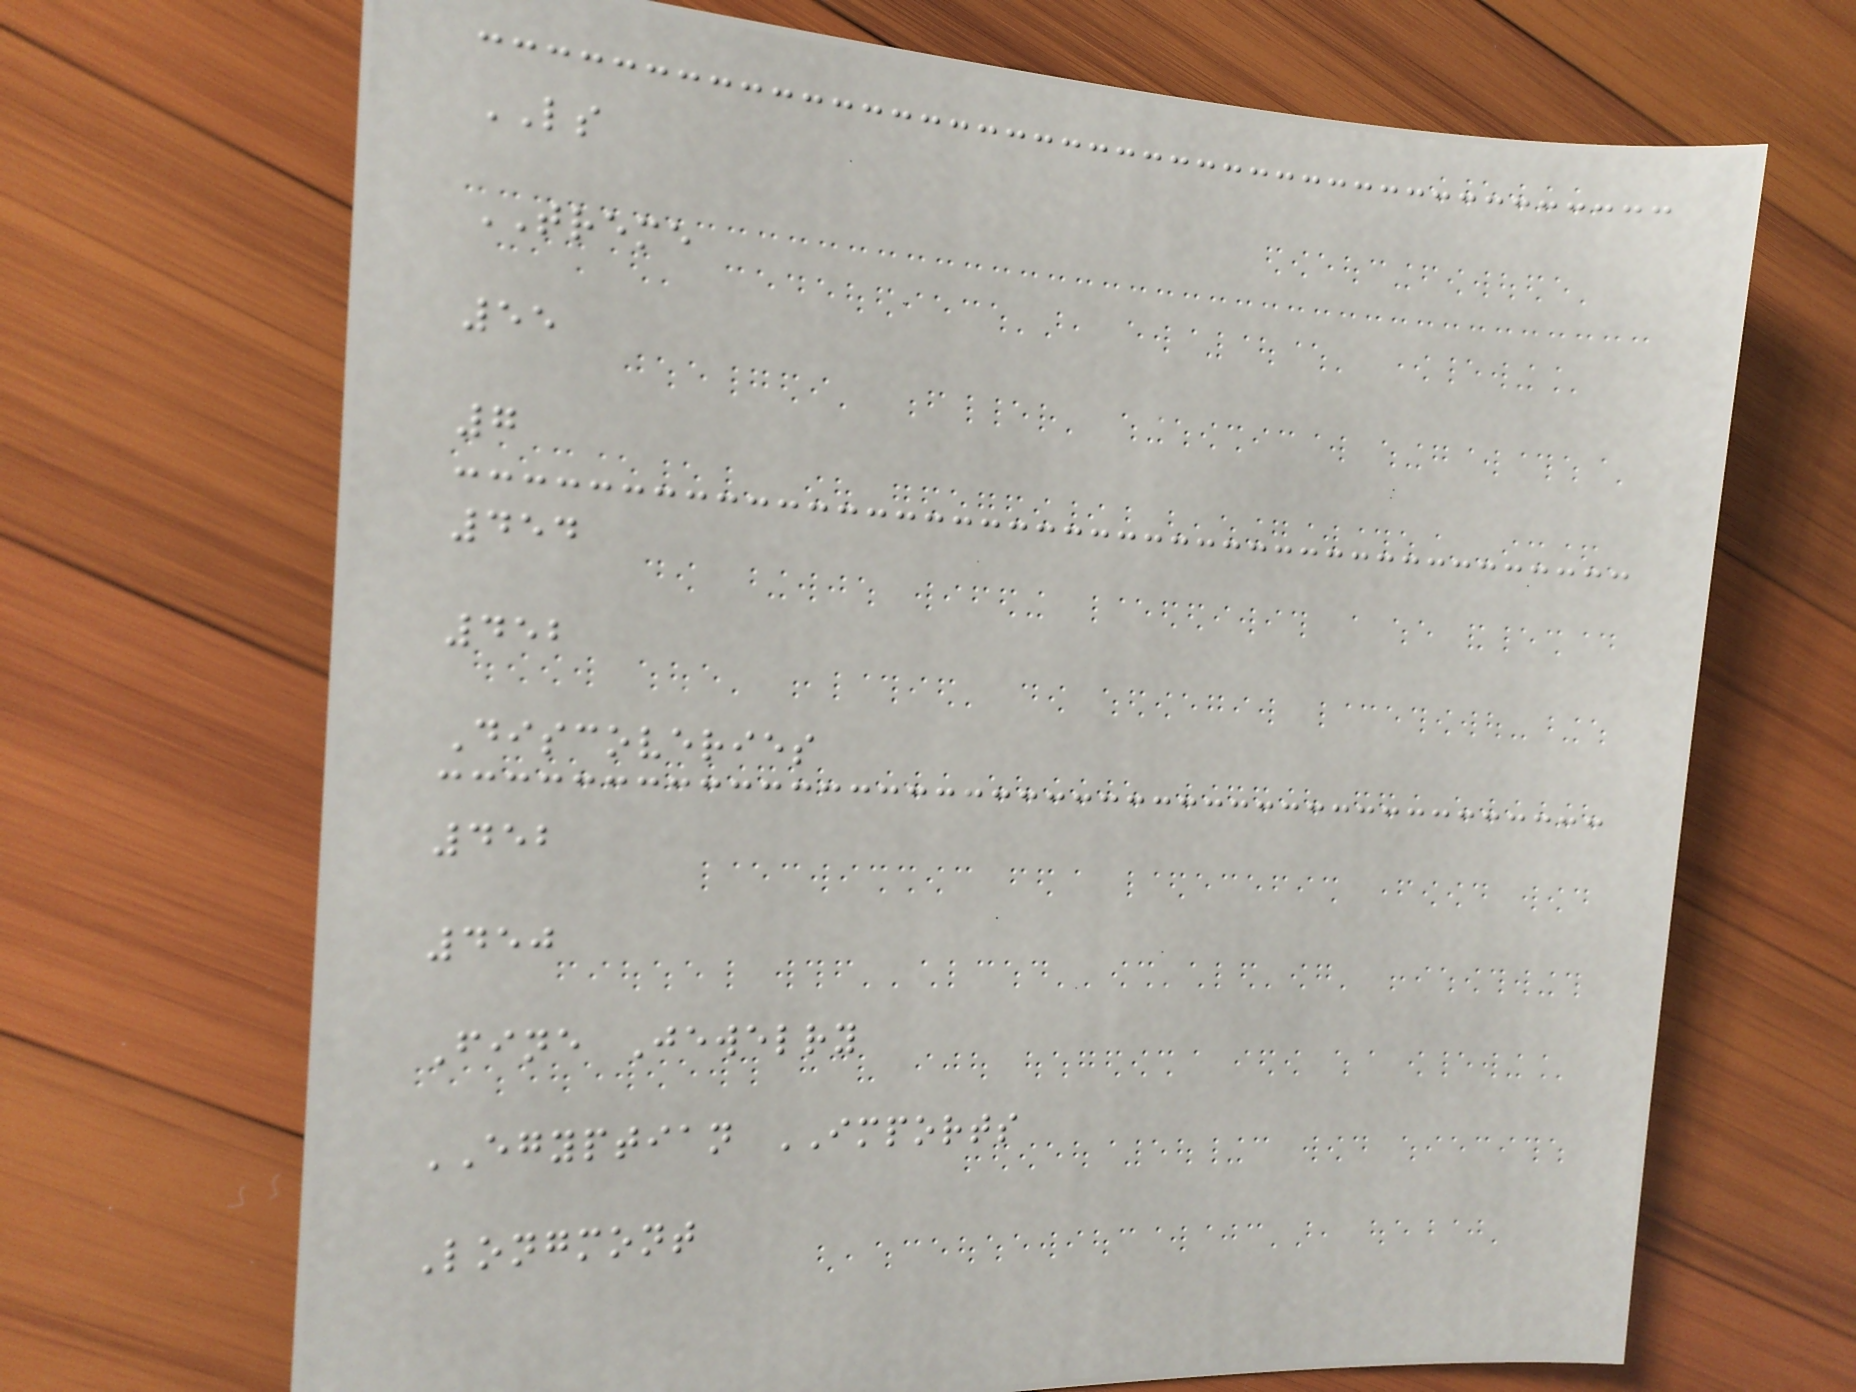LS
TREME
55
7
454
452
Discoveries
452
450
Fine Jewelry
EGYPTIAN IMPORTS
Longmont
